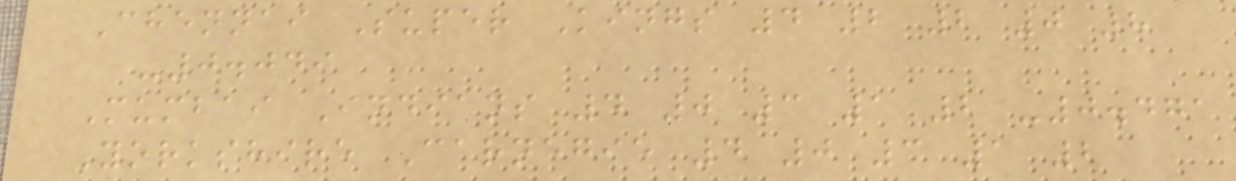Chennai Super Kings 4 2 2 0 8
-0.049
Mumbai Indians 4 0 3 1 2 -0.471
Yorkshire Carnegie 4 0 3 1 2
